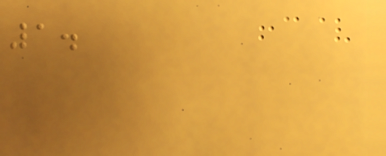1.
